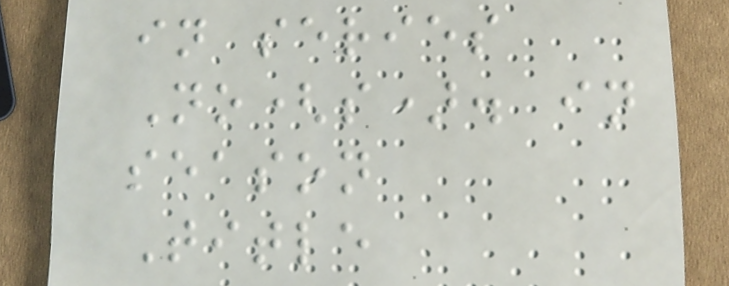in series
No(s). in
season
Title
